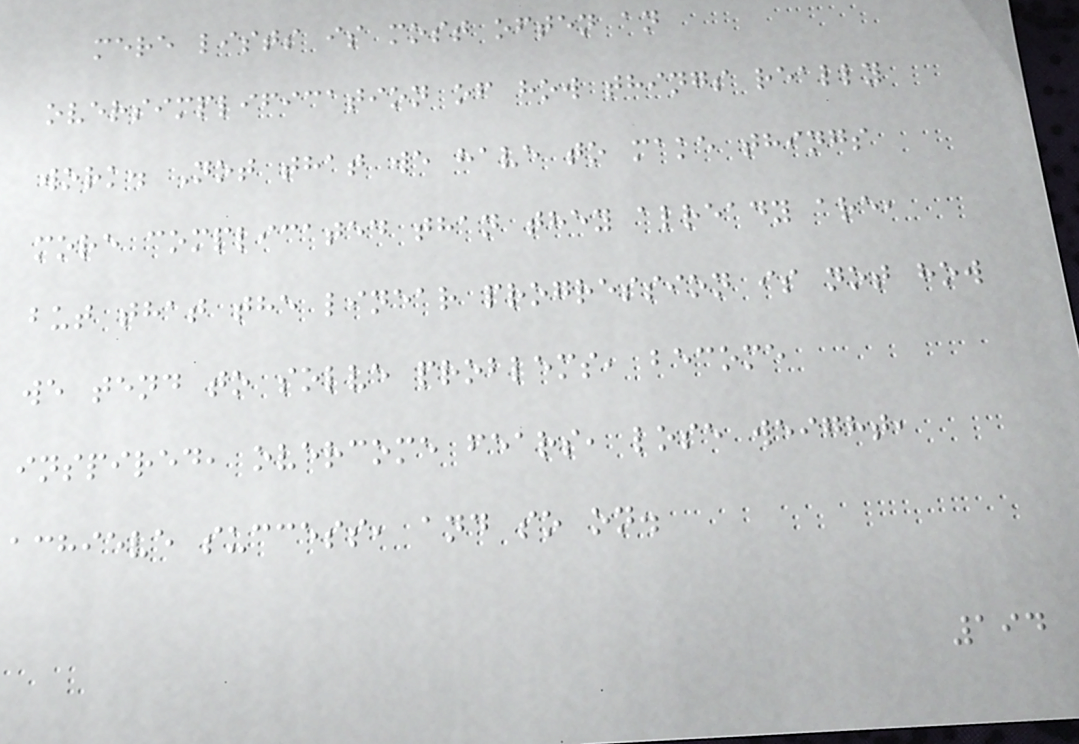mere lists is most often an
oversimplification of how things really
work. Not that we have to make things
more complicated than they already are,
but that the linear progression is not how
we tend to solve problems, become
inspired, overcome fears, lose weight,
achieve success, and so on.
194
